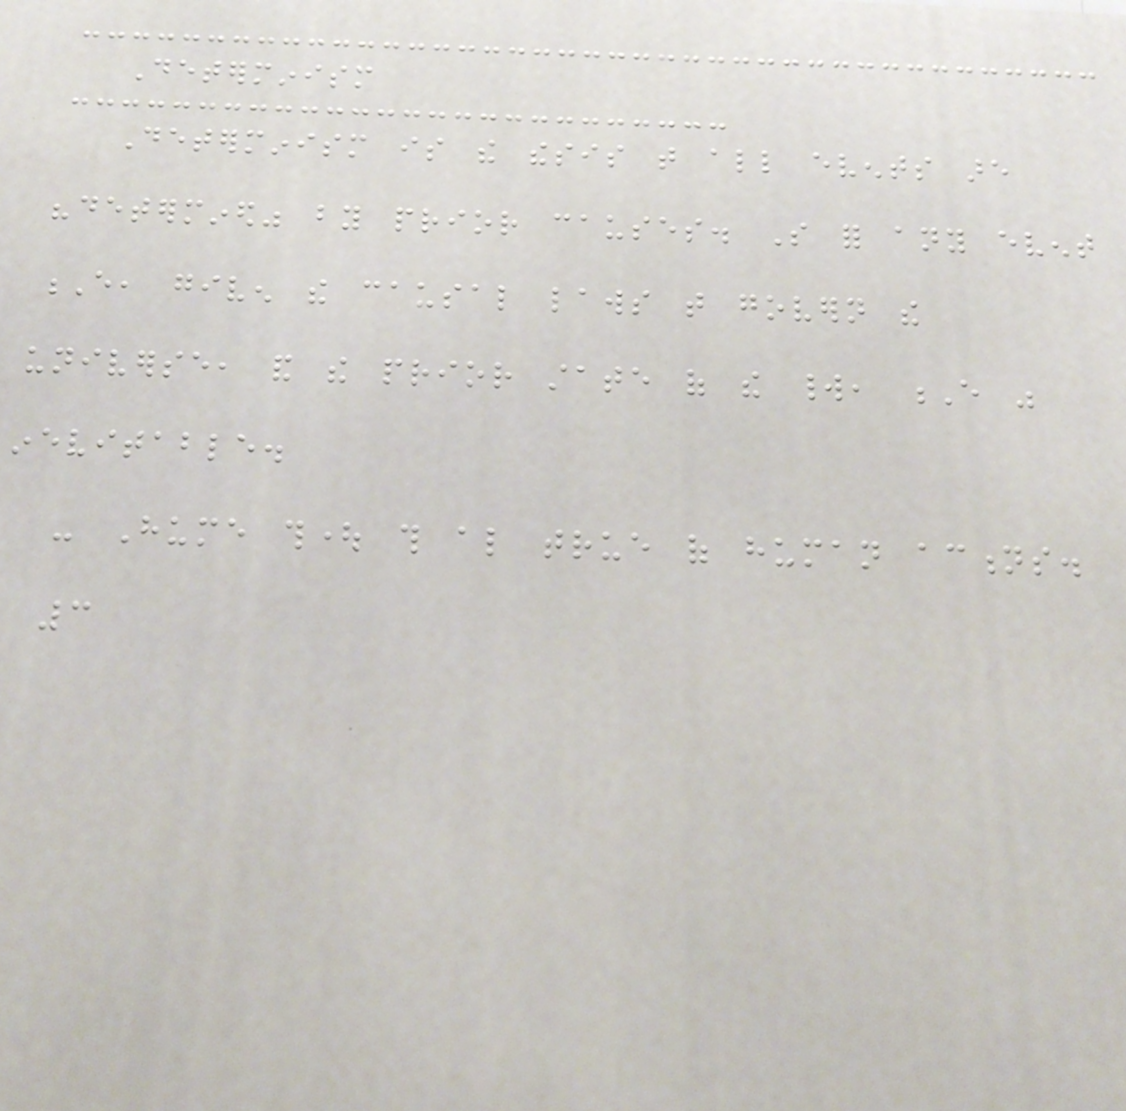Determinism
Determinism is the thesis that all events are
"determined" by prior causes. So for any event
E, given the causal laws that govern the
universe, and the prior state of the world, E was
inevitable.
- Hume thought this also true of human actions.
3
